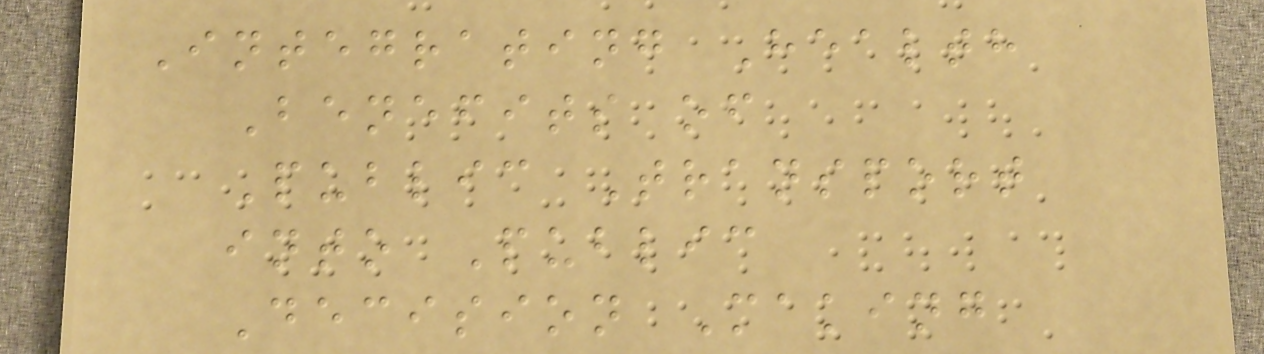Integrating Health
Benefits of
Public Transport
into Public
Decision Making
